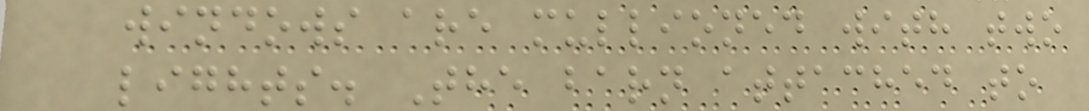windows are mullioned with two
lights. The barn attached to
